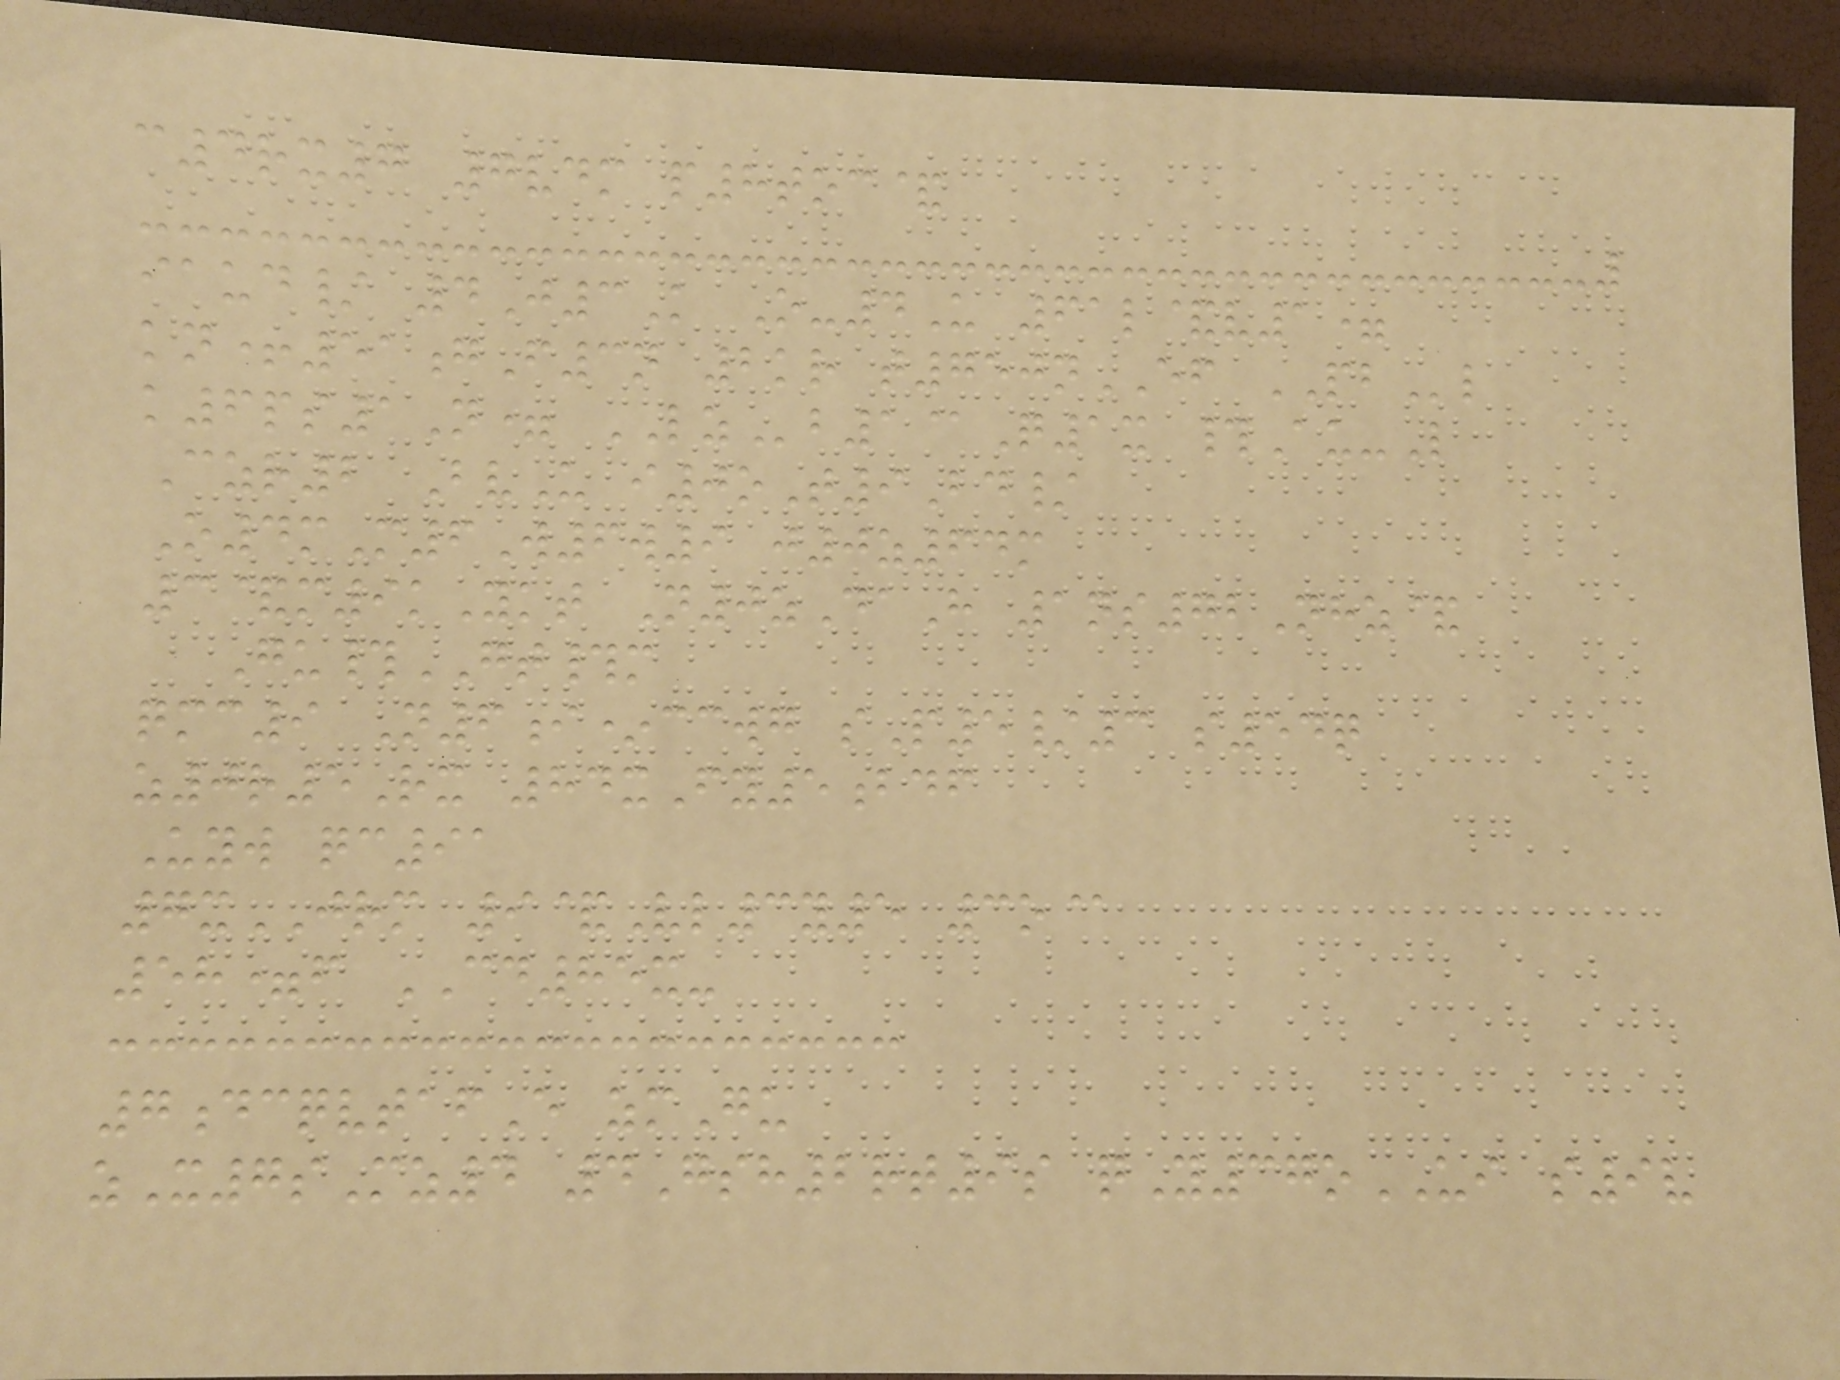c4rx7 7vdm p8toc&
iaud/ 4J3K O-4U 61l&v1=
kn+51gF3n 2kr t750nEF PBl
k6ps1N= LZb1@Q1x #Au-L
Czr2 BvU i0oT9Bd/
O4mM6W6w9 j0z64m
3&m9kYkt N0zDaH 1ns72Nhz&
Gu#GT#m
qmc9 N6i*ccwg sP5/3 s54q
z0r5Rx 84xFy5bdf
Uyw qc91
7xJRM 9&Vl3y5 3o@
58=f CD85x-
7dcqvtafE zmGu
zX7sMz4 4Gsh2rt9s qY37oUI s9v
